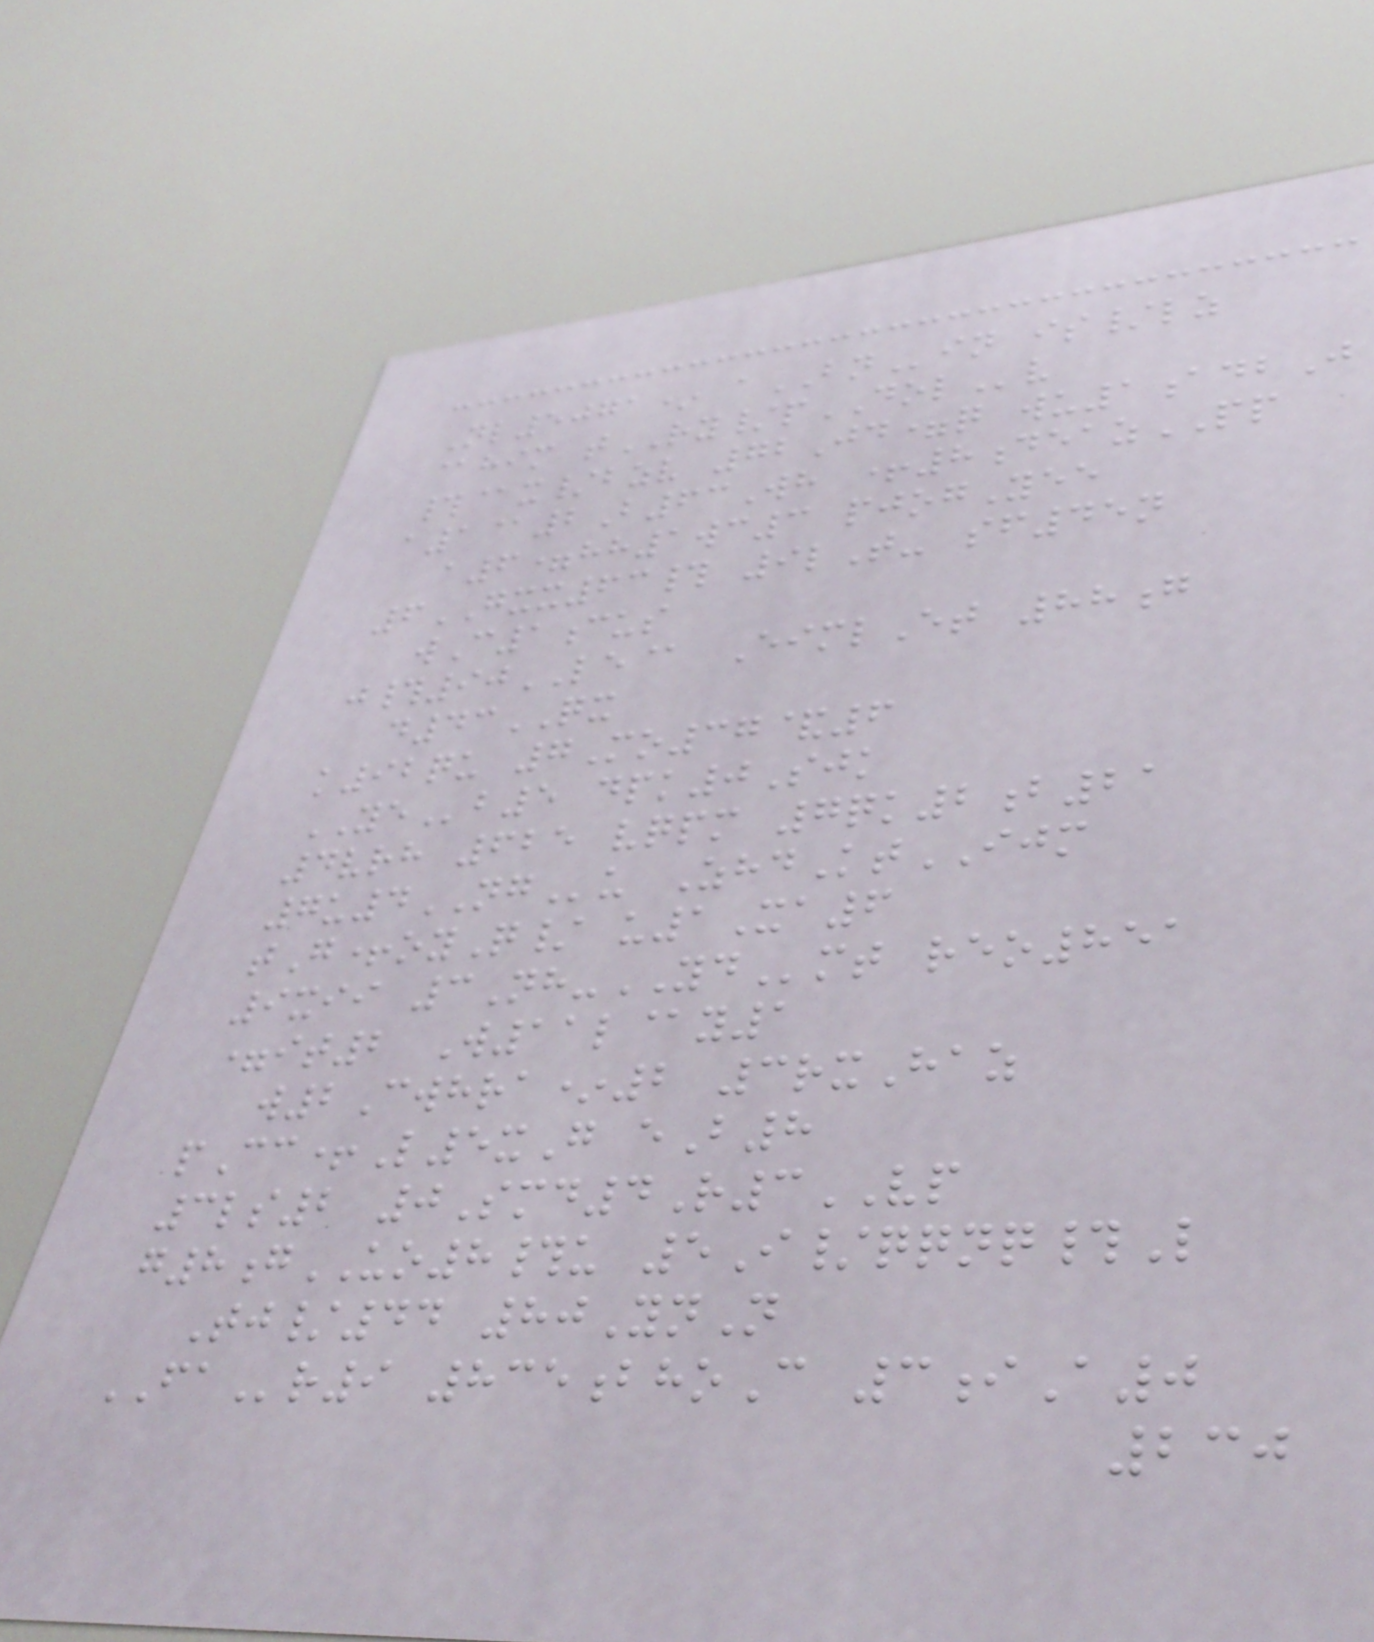Nl5071* aBNin is/lz
@him tRY/pDOLv
#@x/bzv 72Jd=q wu1adbJ
a1@2B63Wh +8deazPP
a6=hh1wc3 pjogYee
6GXX63# 9lT- sf45n
wC1cus
j#90LE@ EimlEt 88g
d43QX
k92qu 7Mo37&6
YEb5 dpk0Sjk
4vrh 625 vqpm 7qk2b21
7u4NGu ZhdKtIJM
tG+oyQ/ u1Xa6
9xii 3Nh-YDmt reo851
=it2 W11l@y1
w2Cwhra*2 3rxHaz
pCc+L5xG eB8
3ls2 0Smd4R3VP
g8gUO8#u 5I/qqnq#L
Tj/44 80YnN
FAr9 835bhoC 3iA0
230
